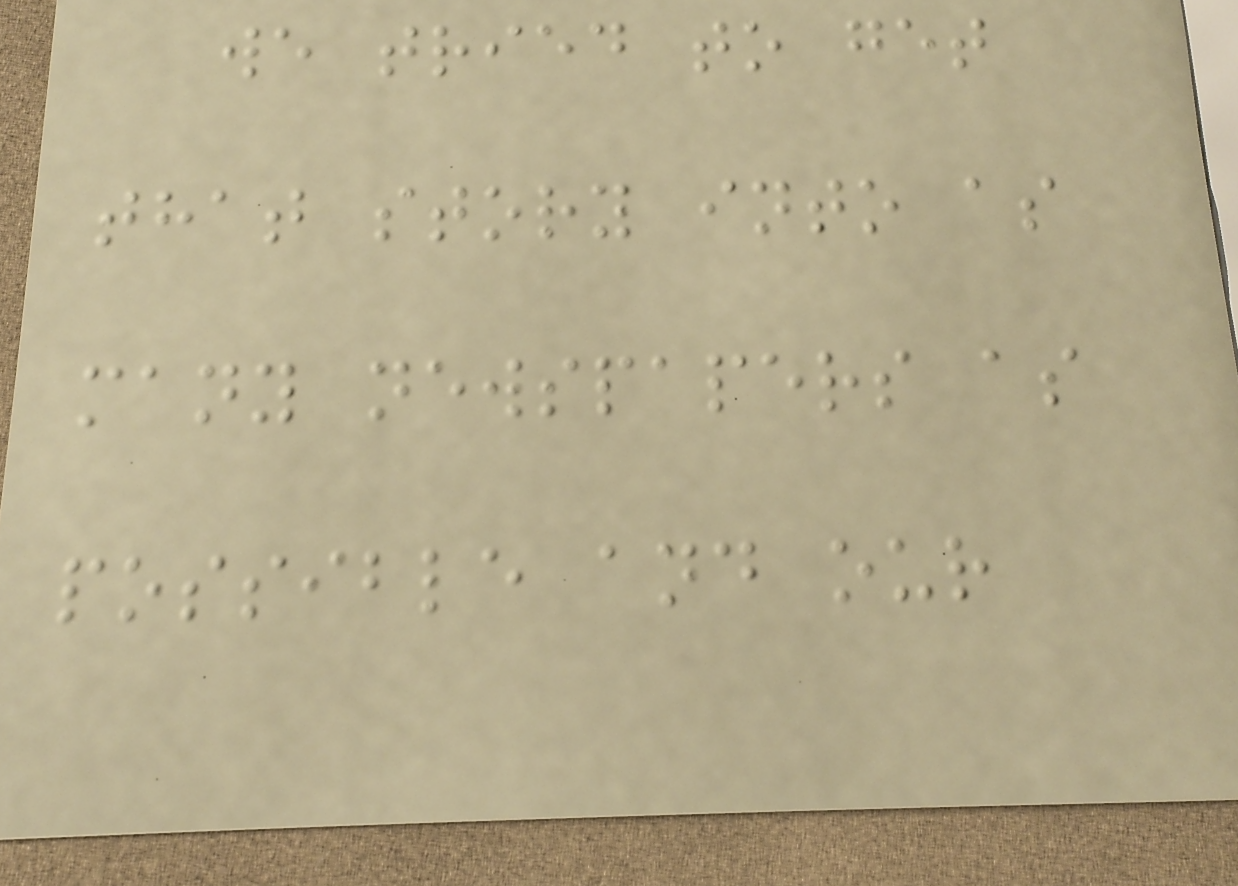we tried to get
that story into as
many newspapers as
possible and our
